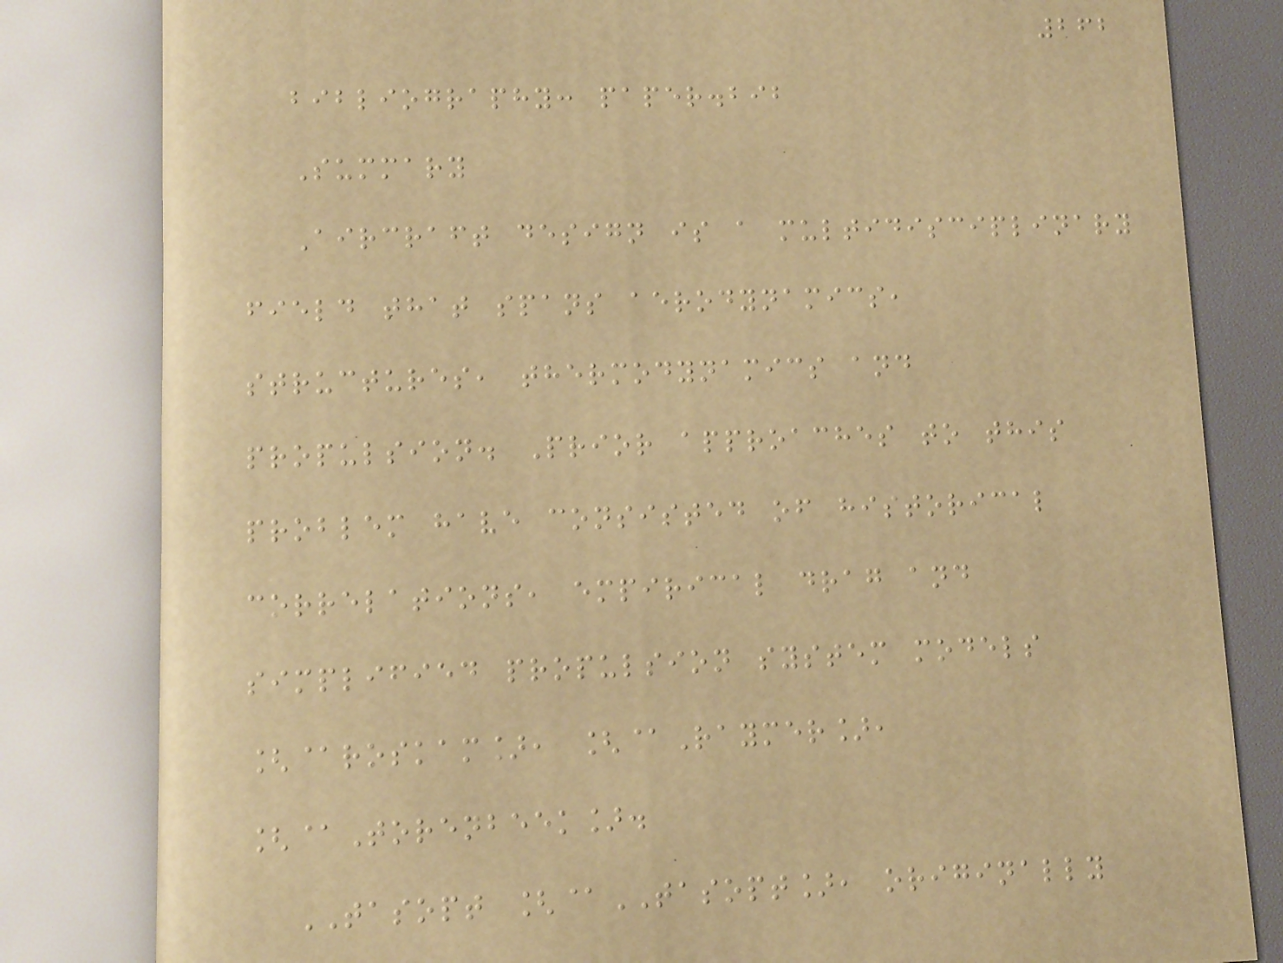262
bibliography: paper.bib
Summary
Aircraft design is a multidisciplinary
field that spans aerodynamics,
structures, thermodynamics and
propulsion. Prior approaches to this
problem have consisted of historical
correlations, empirical drag and
simplified propulsion system models
[@roskam], [@Raymer],
[@Torenbeek].
TASOPT [@TASOPT], originally
